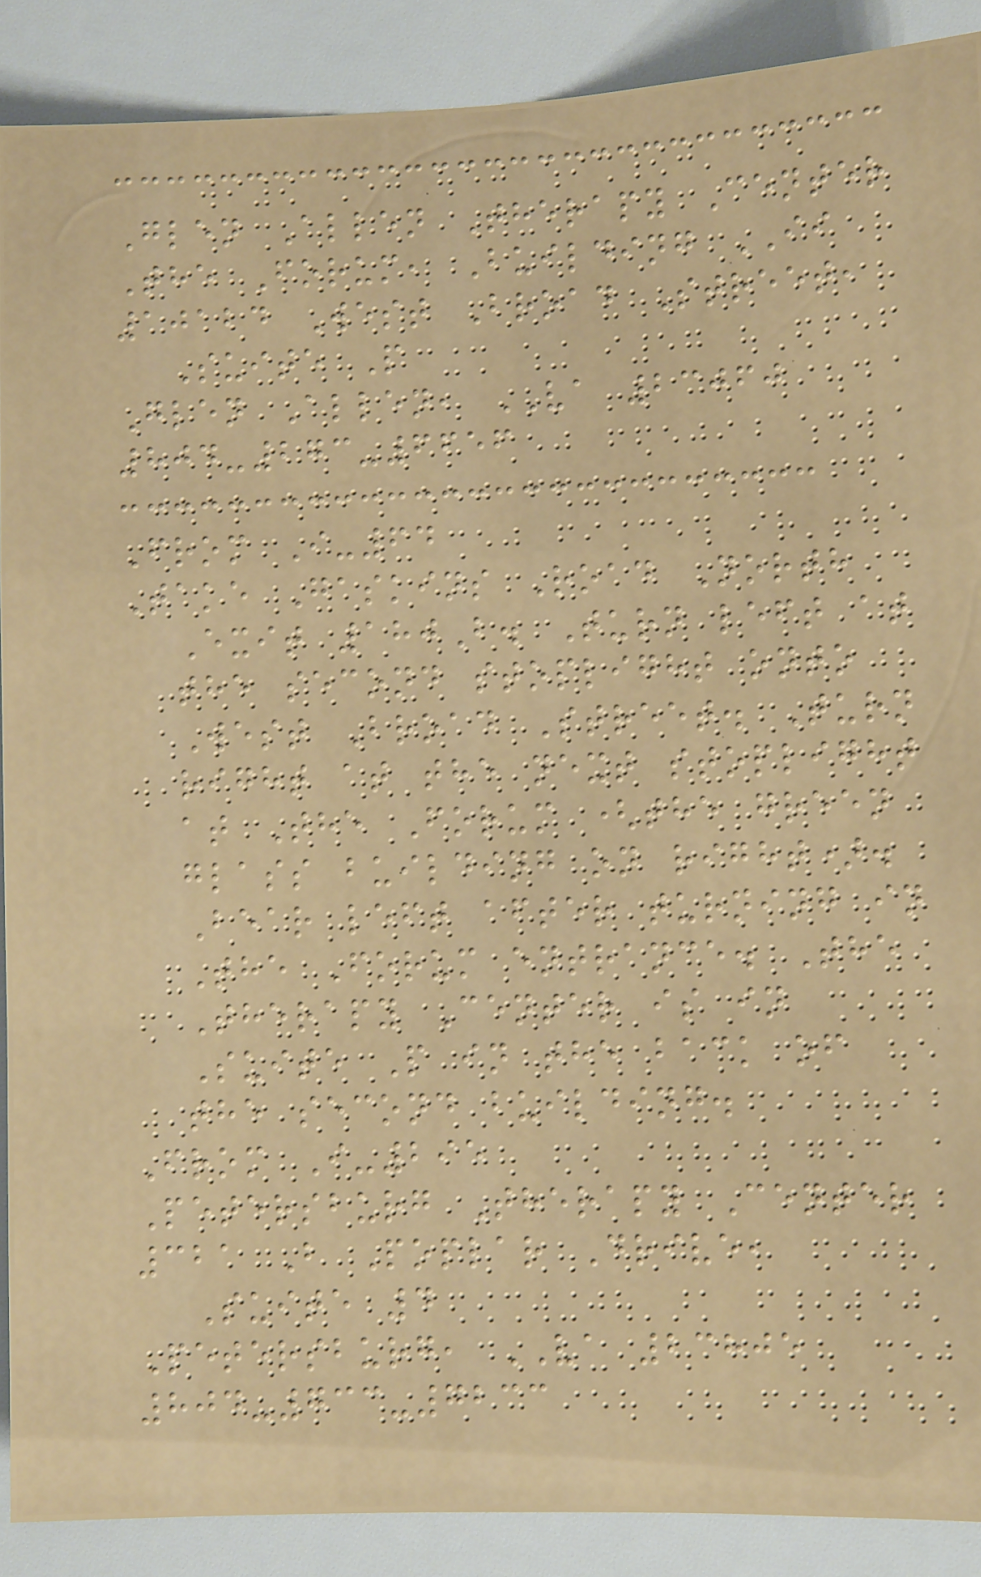Glen Allen Therapy Center
The Forum, Building II
10124 West Broad Street,
Suite P
Glen Allen, VA 23060
804-273-6656
From I-64
Take Gaskins Road North
Exit 180B. Turn left at
the second stoplight onto
West Broad Street. Turn
right at the next stoplight
at The Forum (the green
glass building on right).
Bear left after turning in
The Forum entrance. The
Therapy Center is in
Suite P in the back of
the second building.
From I-295
Petersburg Therapy Center
321 B Poplar Drive,
Suite 4
Petersburg, VA 23805
804-733-7233
